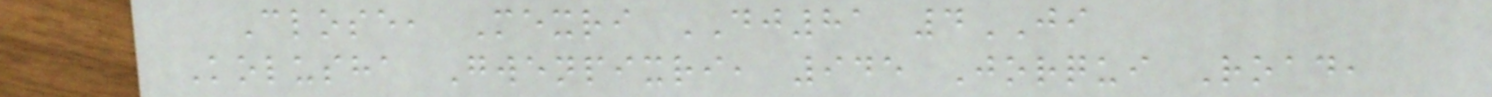Close, Mexri DJ81 4JI
Kolusha Gwenpixri, 945 Jorqui Road,
